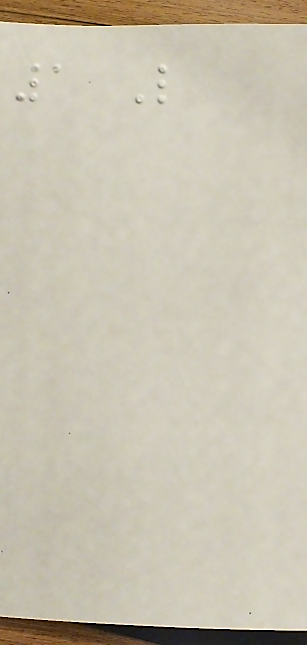1 Like
